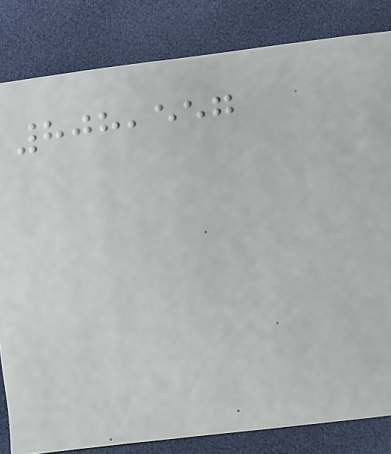808,557
